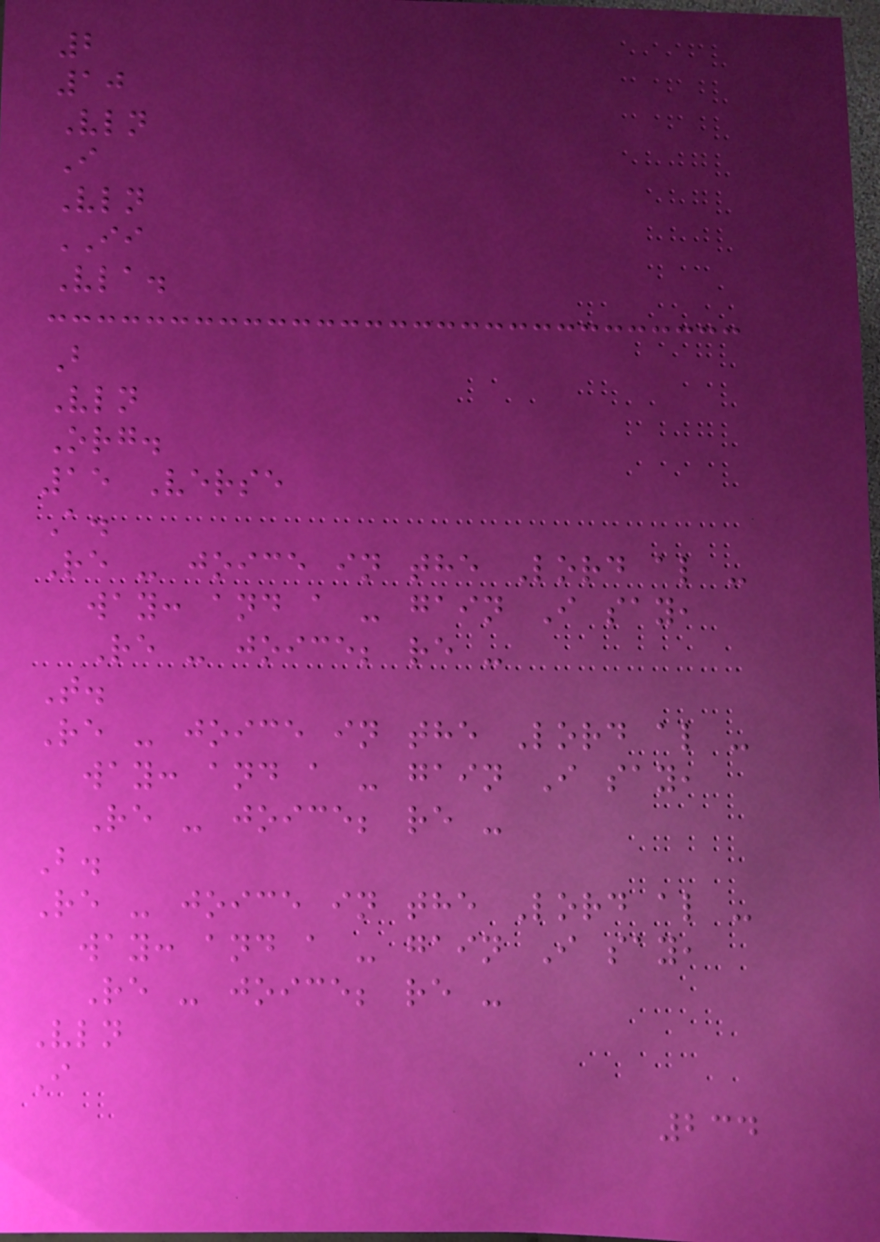2
10
Vln
I
Vln
II
Vla.
B
Vln
Org.
15 Verse
A.
Re - joice in the Lord al -
way: and a - gain I say,
Re - joice; re -
T.
Re - joice in the Lord al -
way: and a - gain I say,
Re - joice; re -
B.
Re - joice in the Lord al -
way: and a - gain I say,
Re - joice; re -
Vln
I
234
